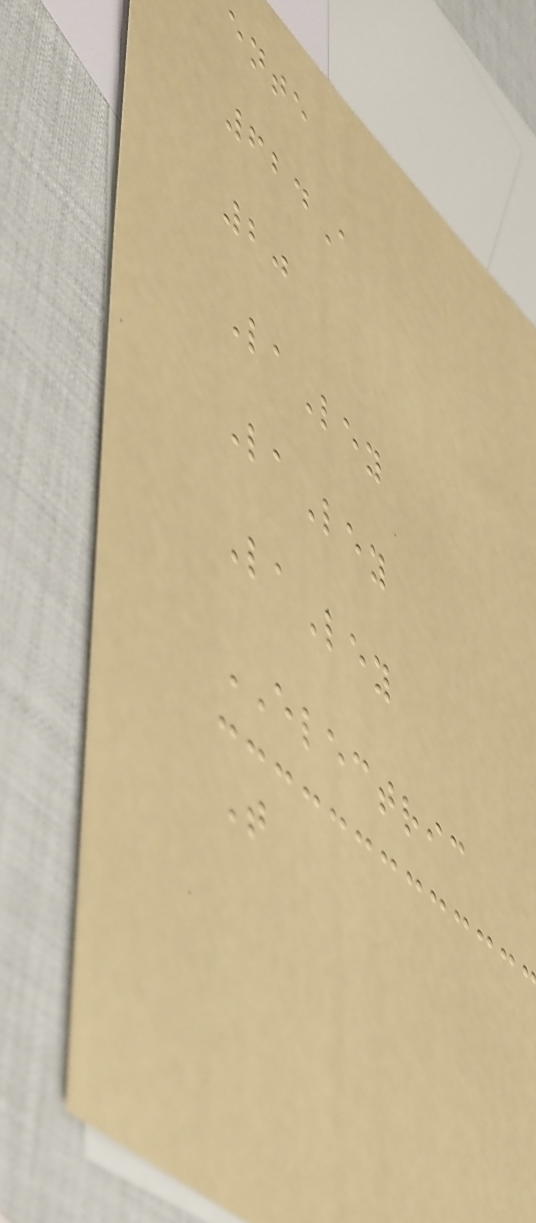ente
624A
20
LaLey
LaLey
LaLey
ELECTRIC
T
